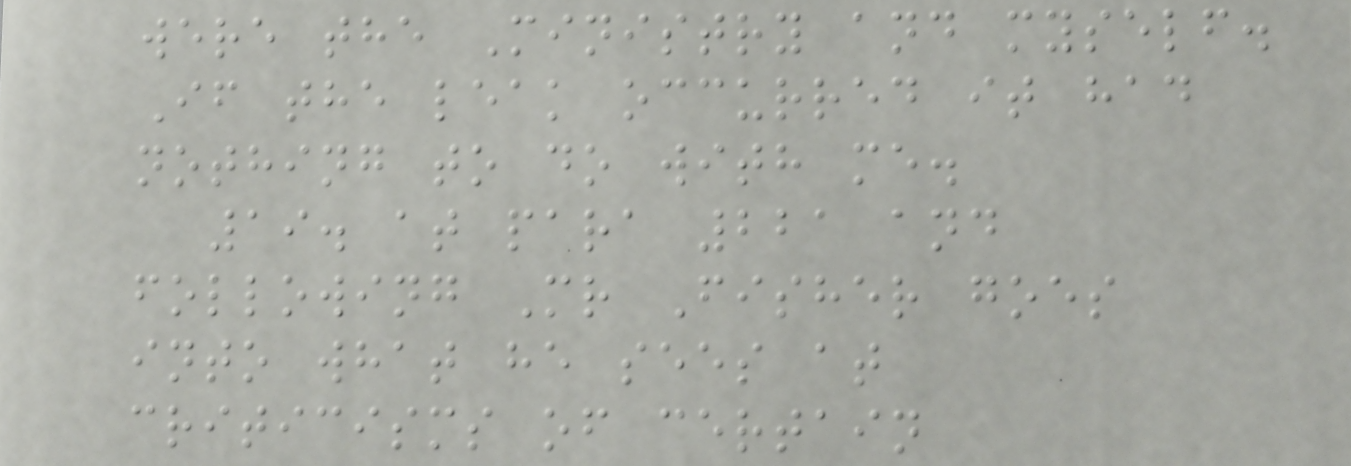were the Ministry and myself.
If the leak occurred it had
nothing to do with me.
19. at para 221 and
following Mr Fisher goes
into what he sees at
criticisms of certain
